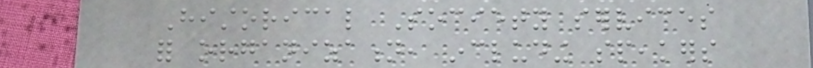Historical Society services
for organization, including speakers
